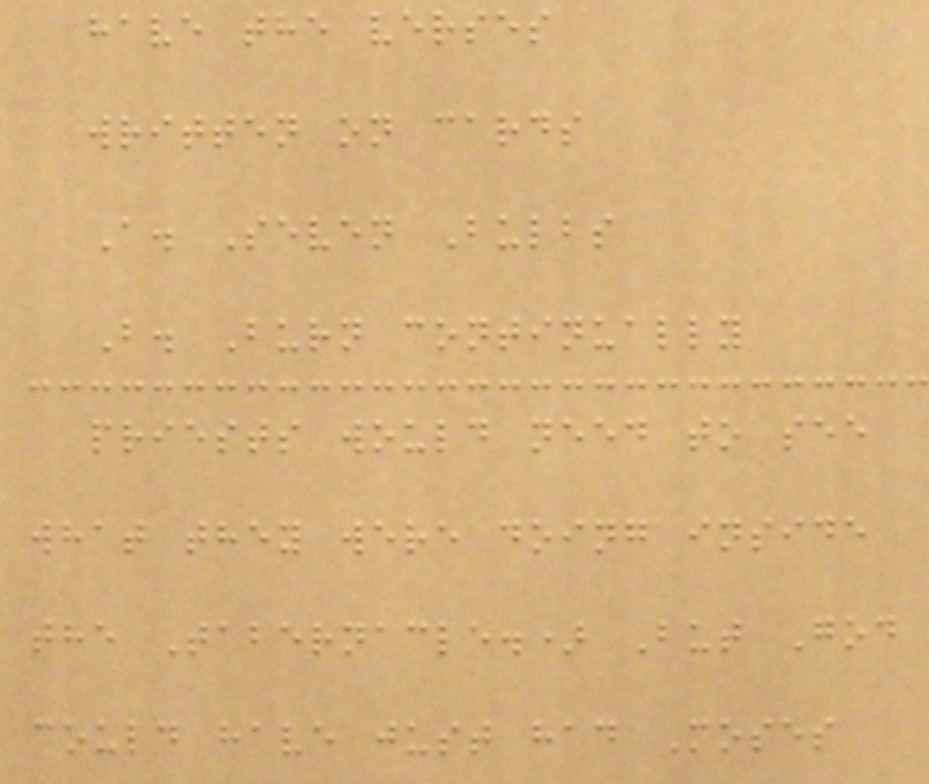have the verses
written on cards
A. Seven Bulbs
B. Burn continually
priests would need to see
what they were doing inside
the Tabernacle.) But God
could have just had Moses
